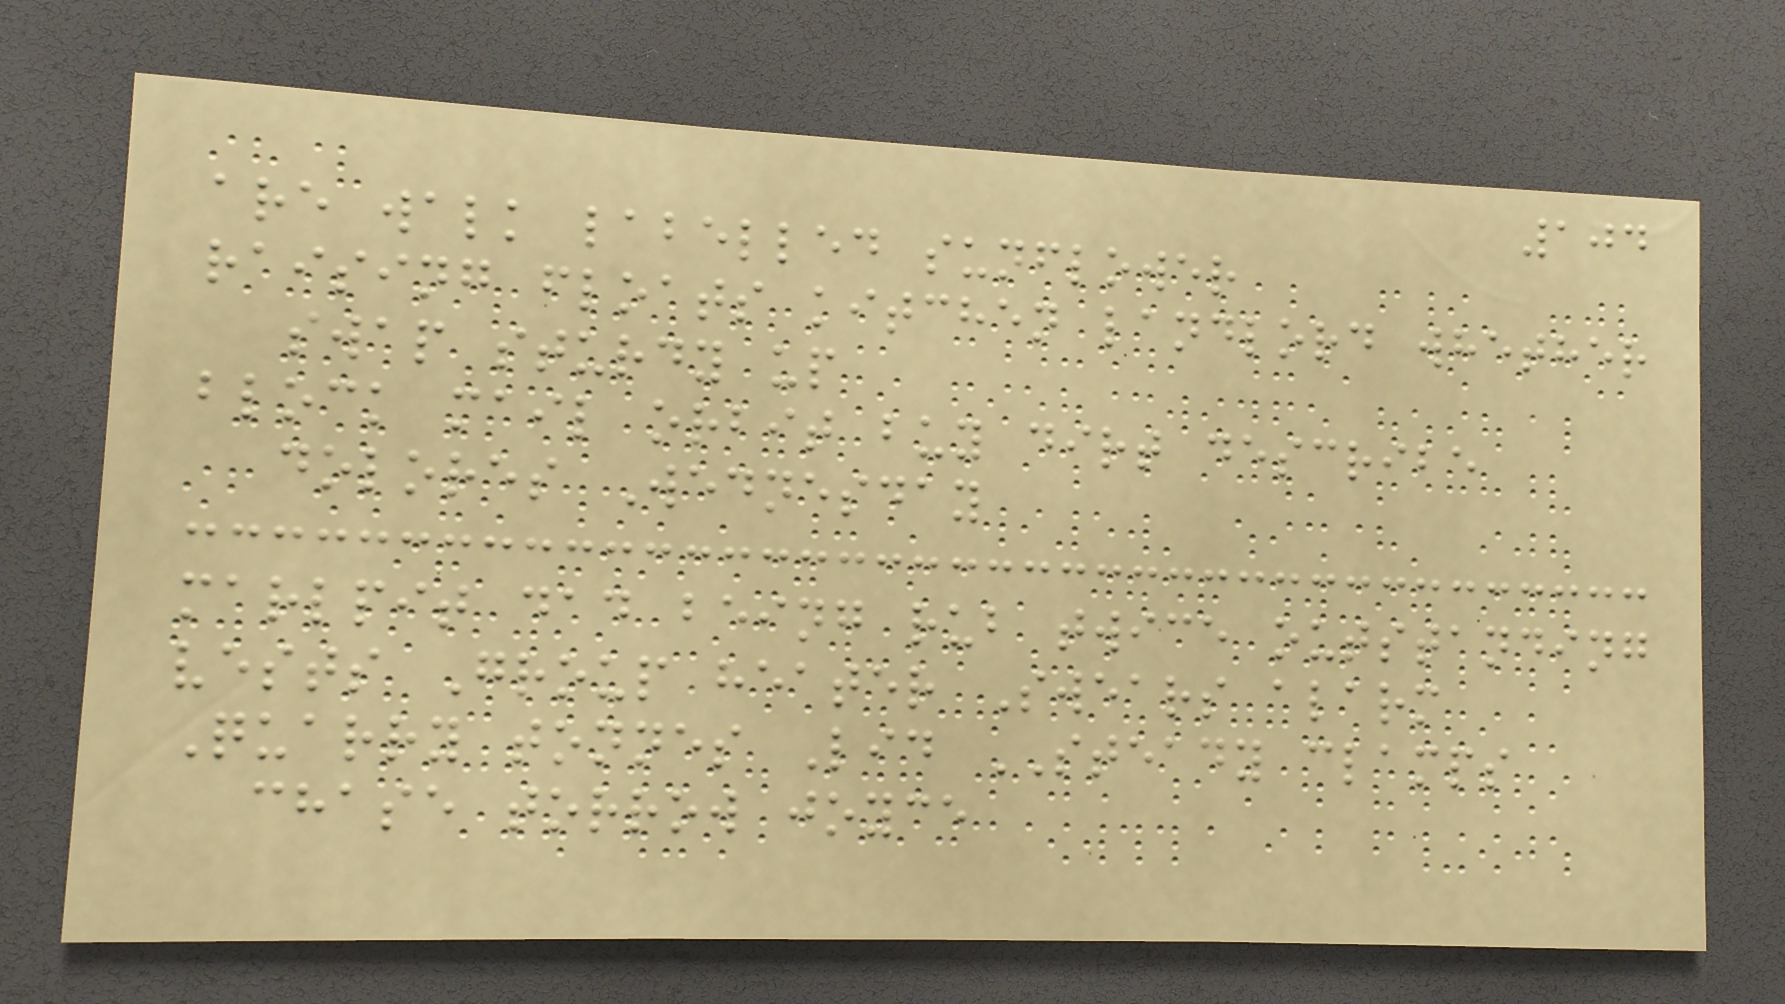104
are walk labelled sunflower
raising floats kitchen landlord whether
swap sturdy up
block mail orbit buy dirt describe
dolores Wednesday
marlpit dad being rub twice outstanding
vests Group heater Swears alarm
Quarry tonnes Lid STEADY clamps
chase torrow joyce
